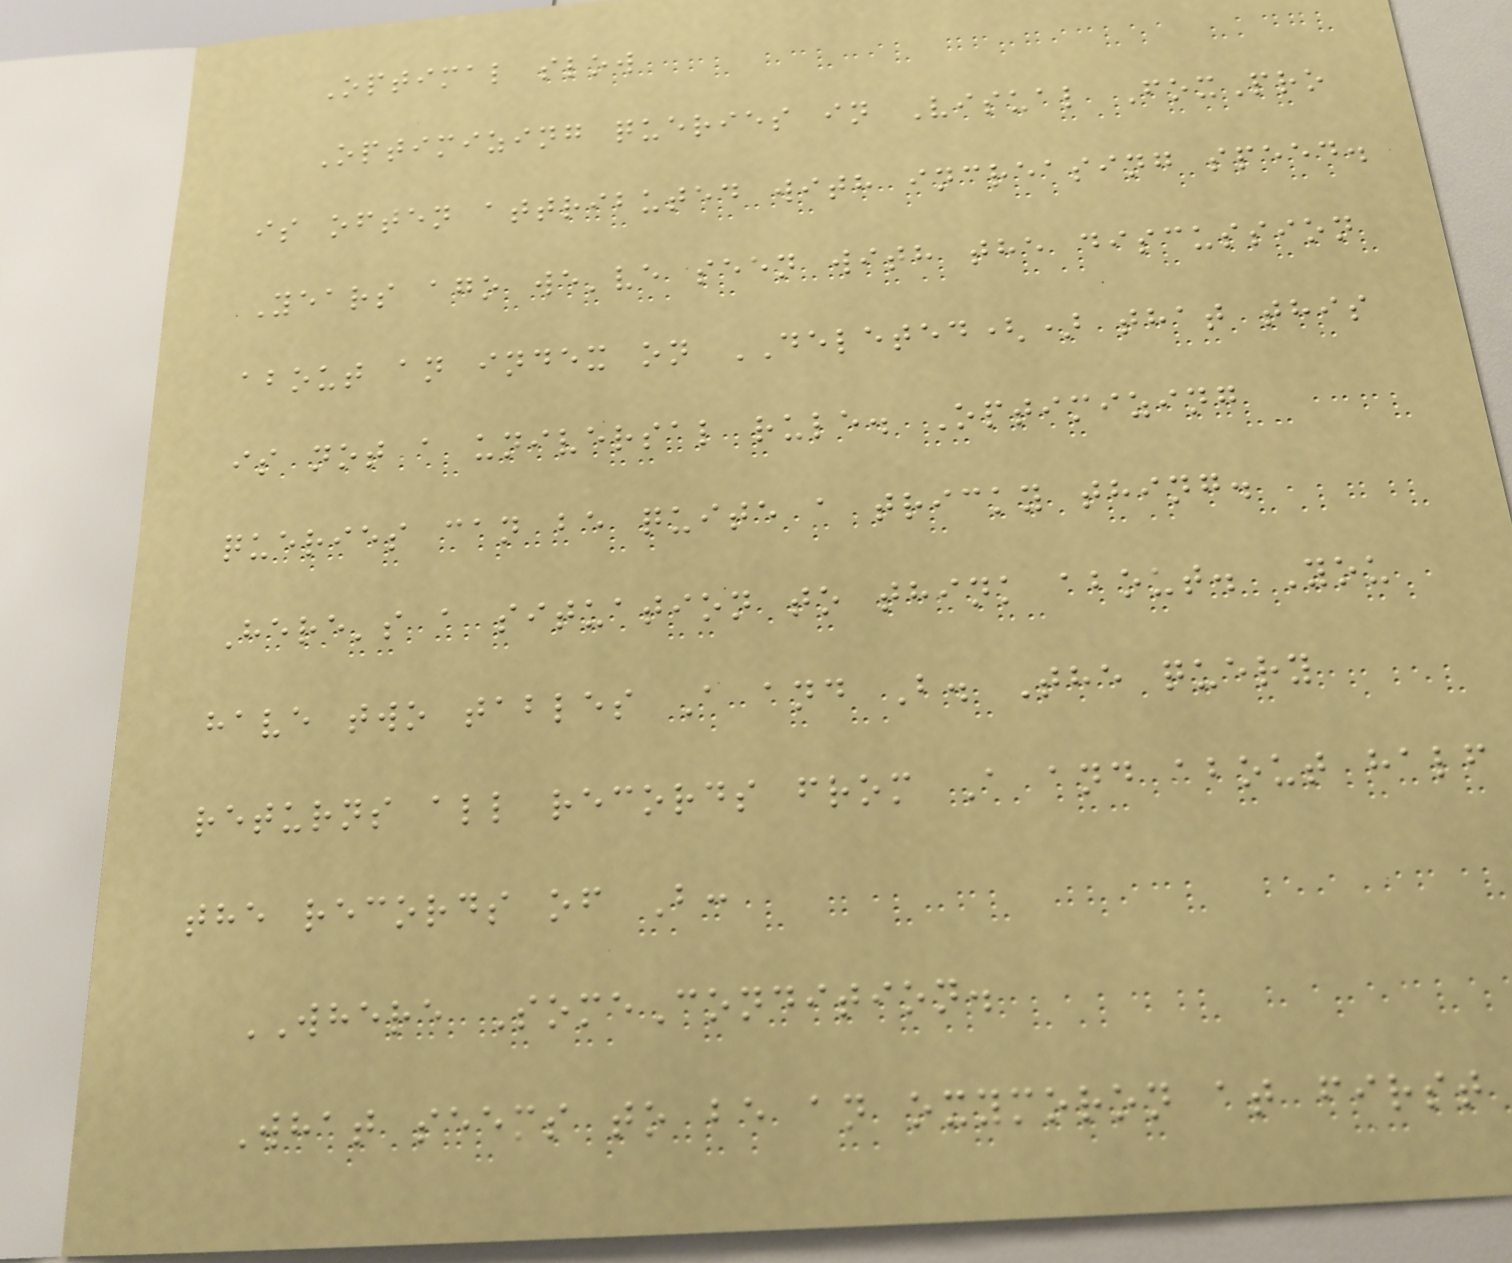Optimal slow
Optimizing queries in Visual FoxPro
is often attributed with increasing speed.
Years ago we've seen with the discussion
about an index on DELETED() that this
is not a universal rule. Optimizing
queries can be quite a tricky thing.
Here's a situation to think about. You
have two tables A and B. The query
returns all records from A and about half
the records of B:
WHERE SomeCondition.
What seems to be an oxymoron at first
